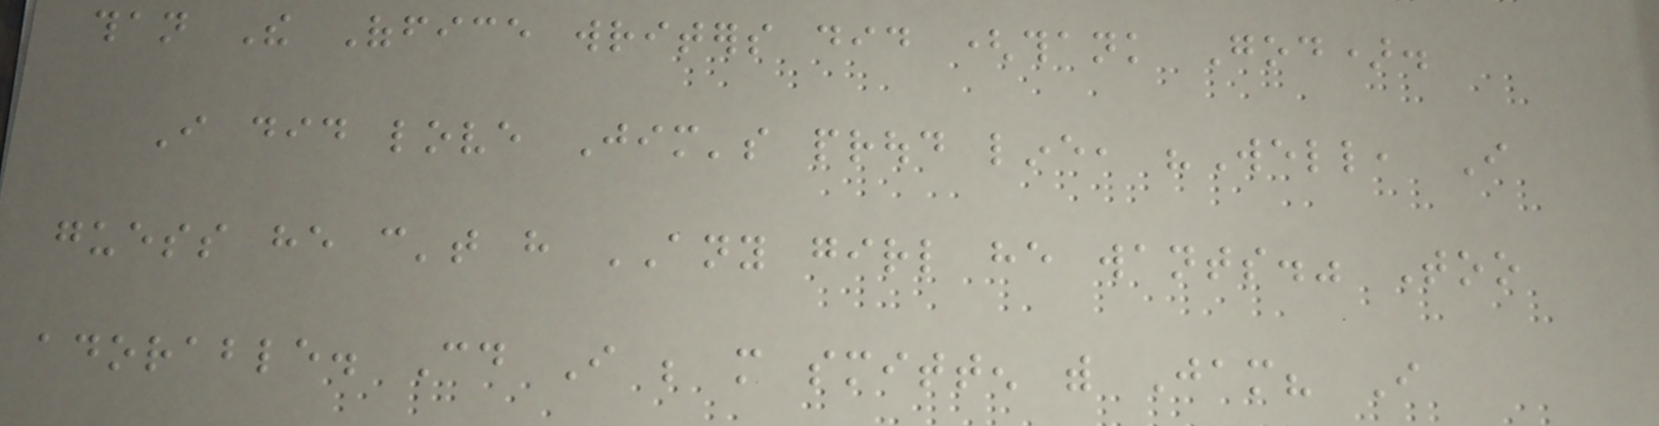than The Office writers did (thank God).
I did love Jim's proud line, "Well, I
guess he can't have ANY girl he wants." Too
adorable. Could I be more smitten with Jam? I
